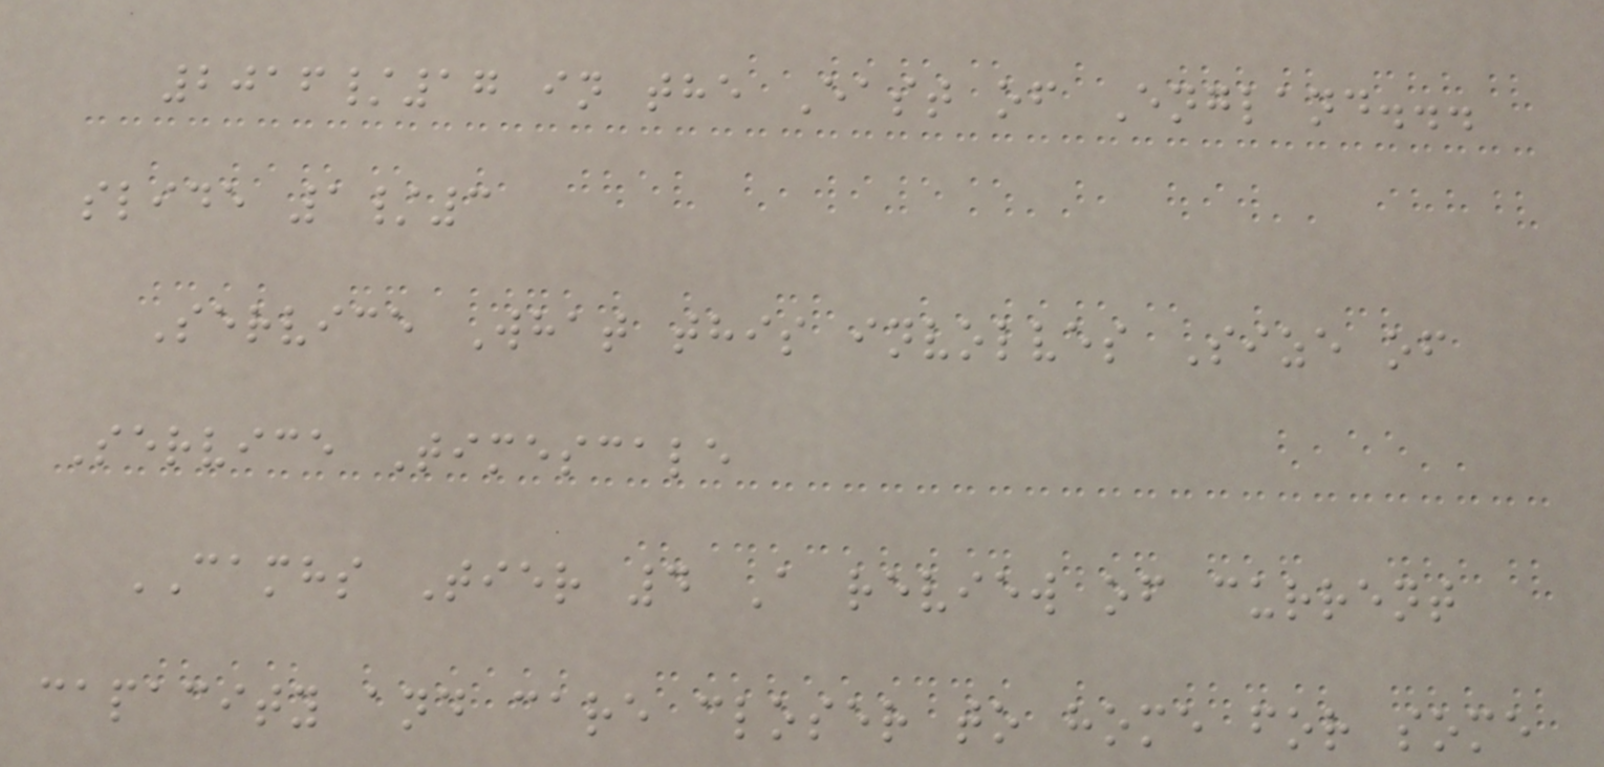2016/17 in the East of England...
slide 1/3
Service What this involves Size of
Service Timescale
CAMHS Tier 4 A review of current
capacity and care closer to home for some
